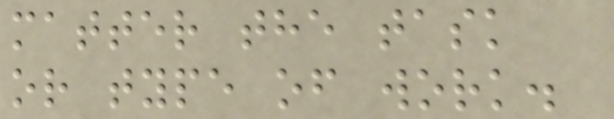matter the task
or type of work.
